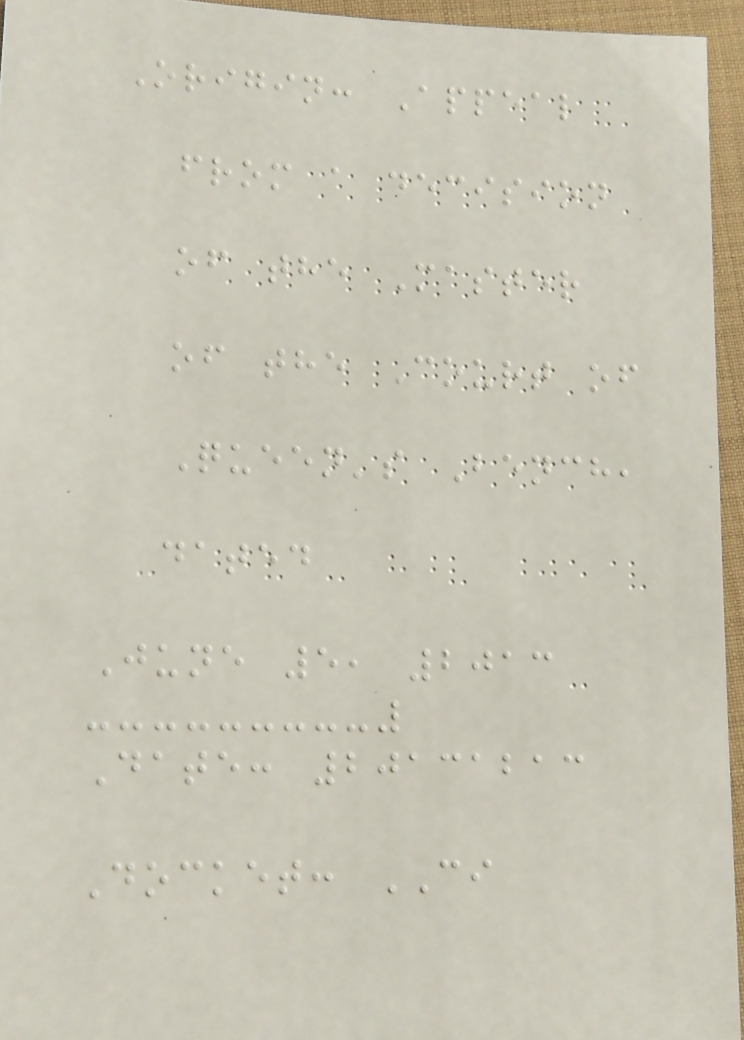Origin: Appeal
from a decision
of the Master
of the Court of
Queen's Bench,
dated
June 5, 2013
Date: 20131213
Docket: CI
